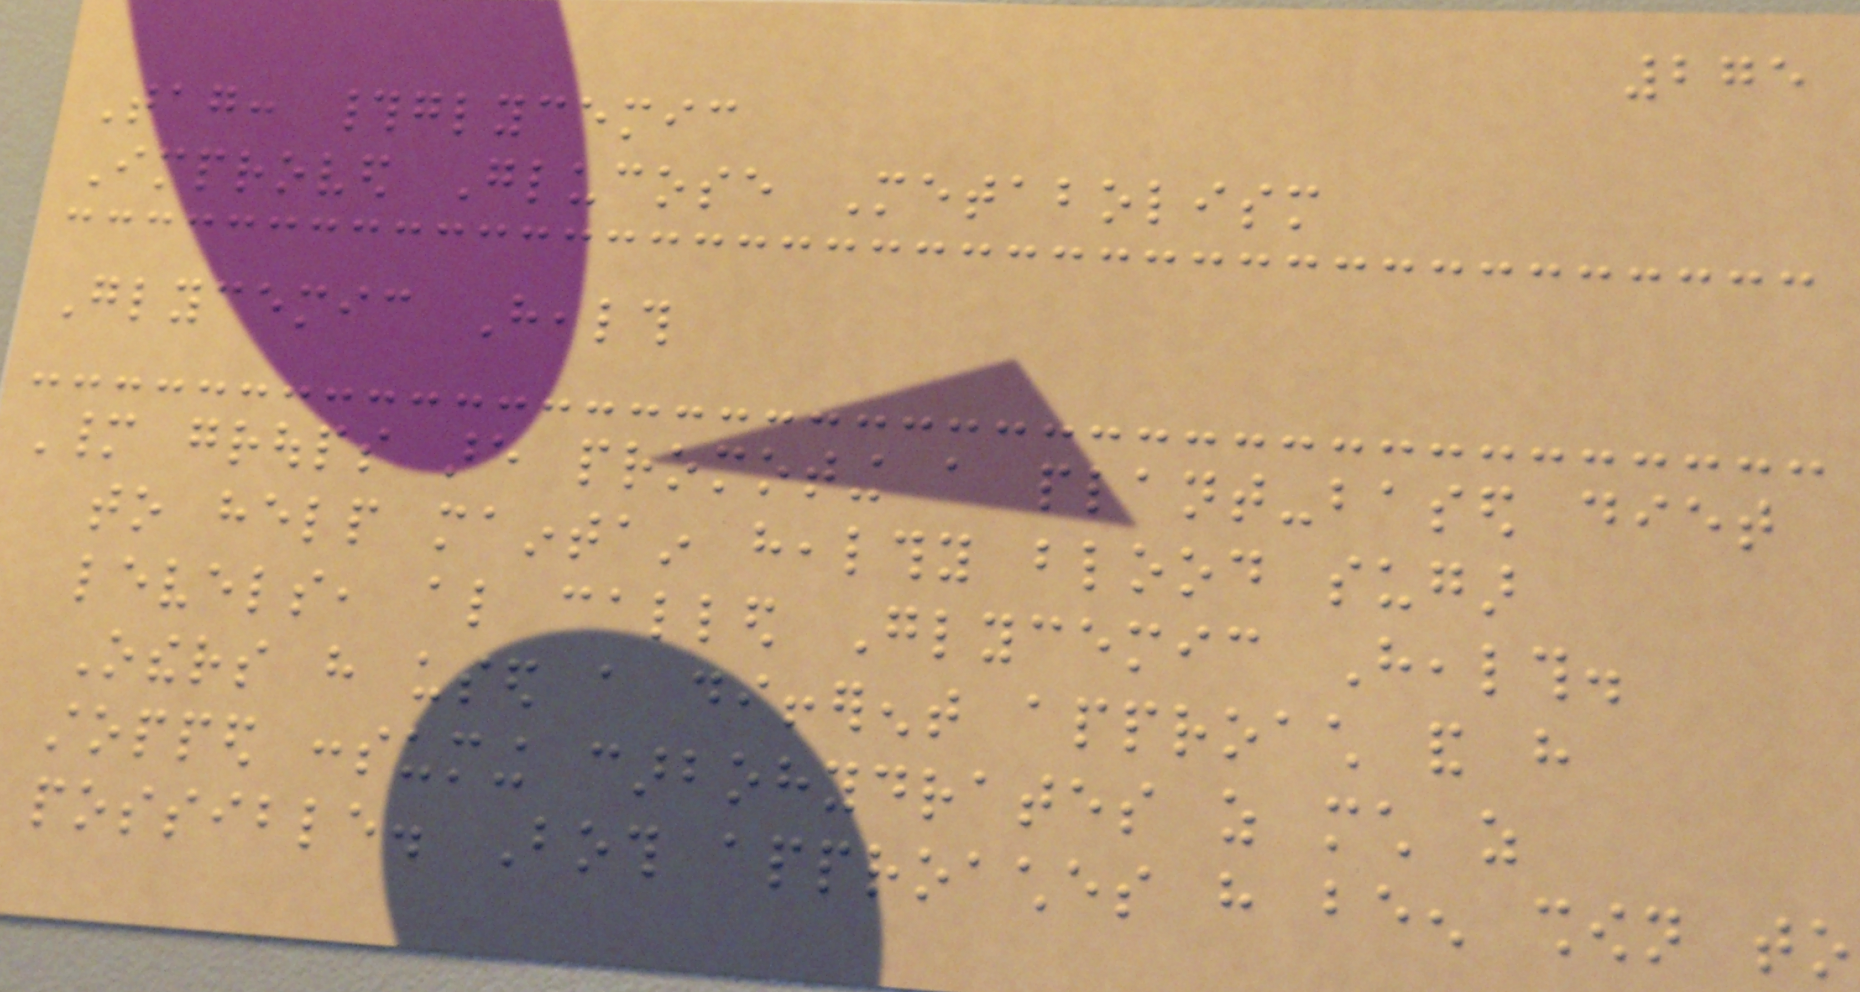275
Tag: #glycemic
Improved Glucose Metabolism
Glycemic Health
Many groups are promoting a plant-based diet
to help maintain healthy blood sugar
levels, also called Glycemic Health.
Others have used a different approach and have
stopped consuming carbohydrates as much as
possible. Both approaches have been shown to
